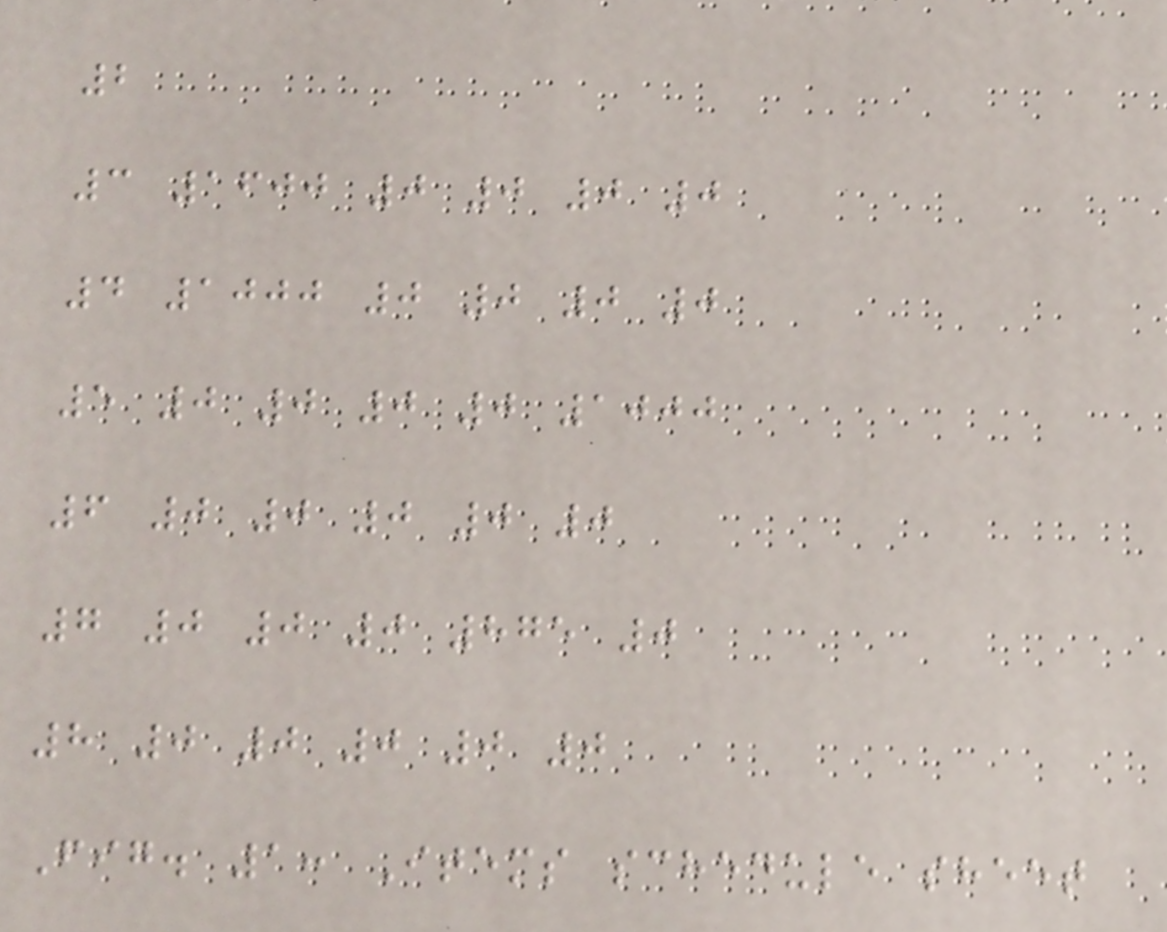2
3 1600 0 0 0 0
4 1000 0 0 0 0
5 0 0 0 0 1000
6 0 0 0 0 0
7 0 0 0 875 0
8 0 0 0 0 0
Fig. 1: Items schedule sheet
